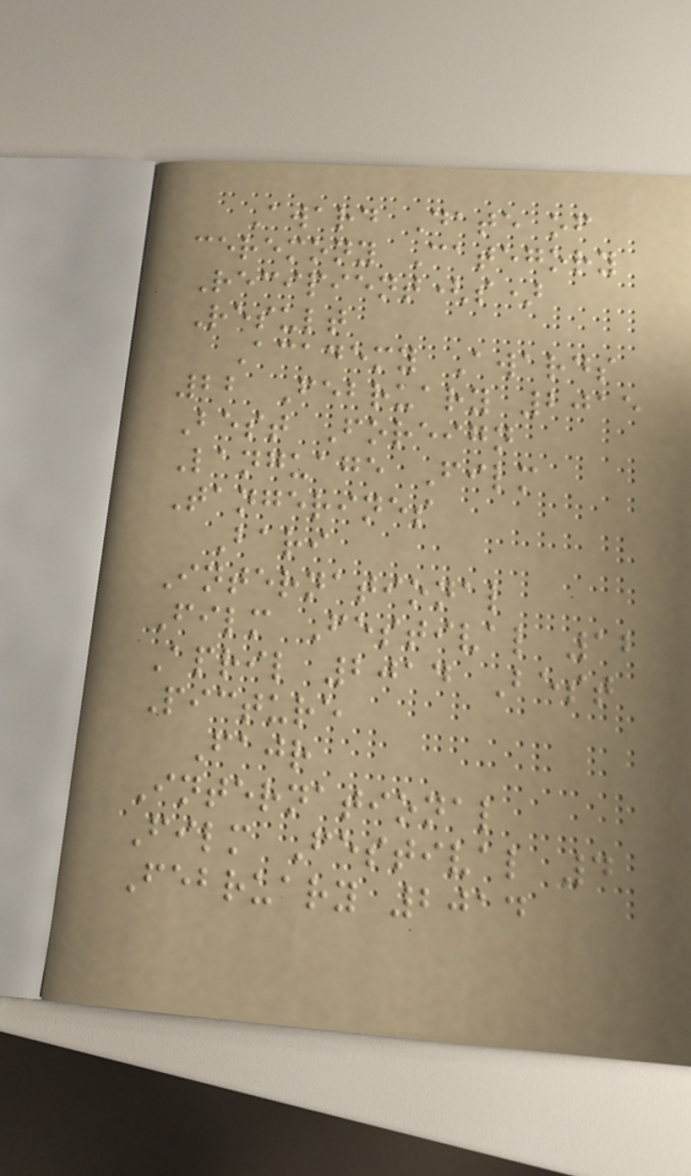Award Date of
ceremony Category
Recipient(s)
Result
Academy Awards
22 February 2015
Best Foreign
Language Film
Tangerines
Bari
International
Film Festival 12
April 2014 Best
Picture
Fajr
International
Film Festival 4
February 2014
